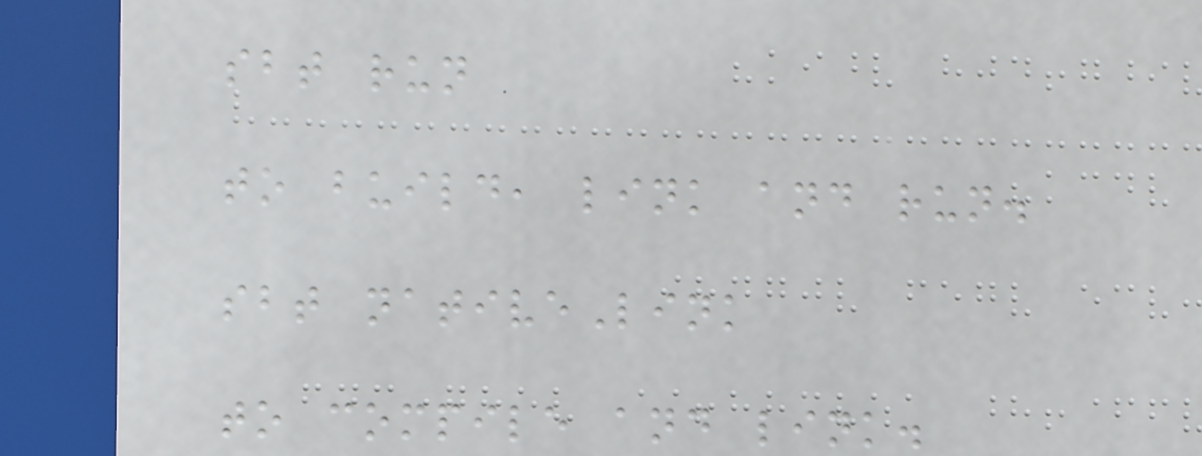sbt run
to build, link and run.
sbt nativeLink
to compile and link.
